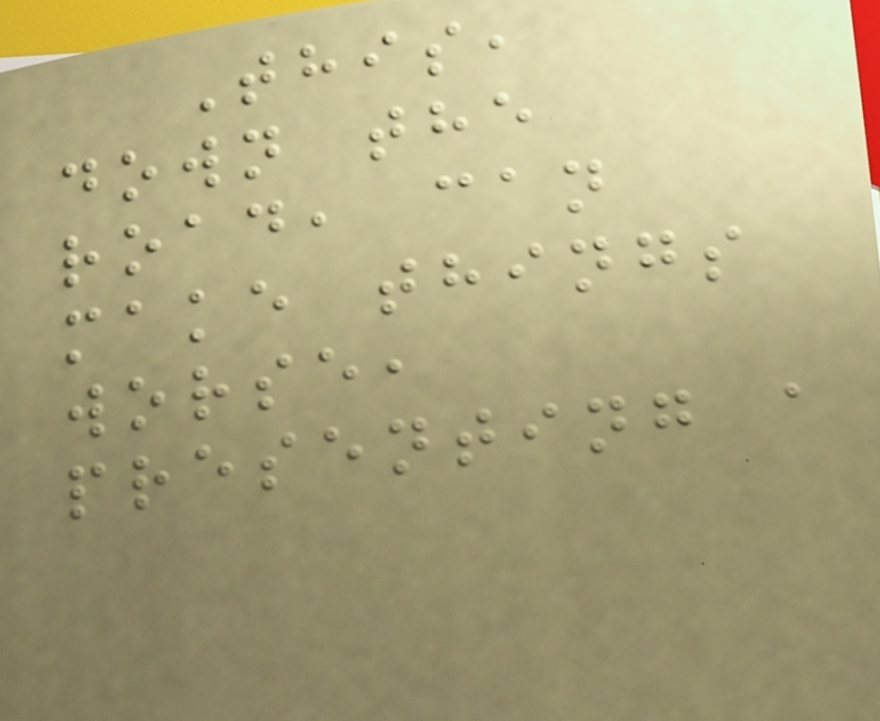This,
down the
road, can
make things
worse,
presenting a
